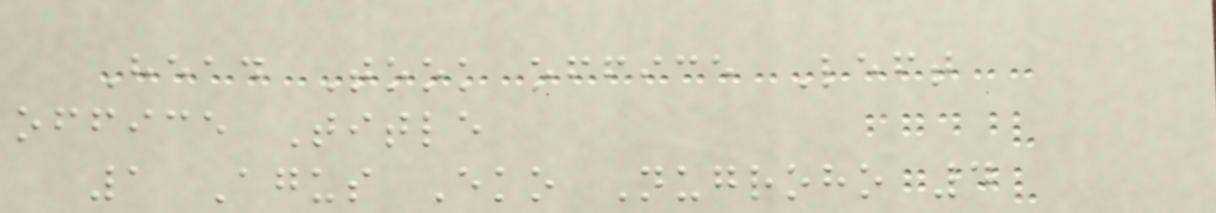Head Took office Left
office Title
1 Agus Eko Nugroho 4
